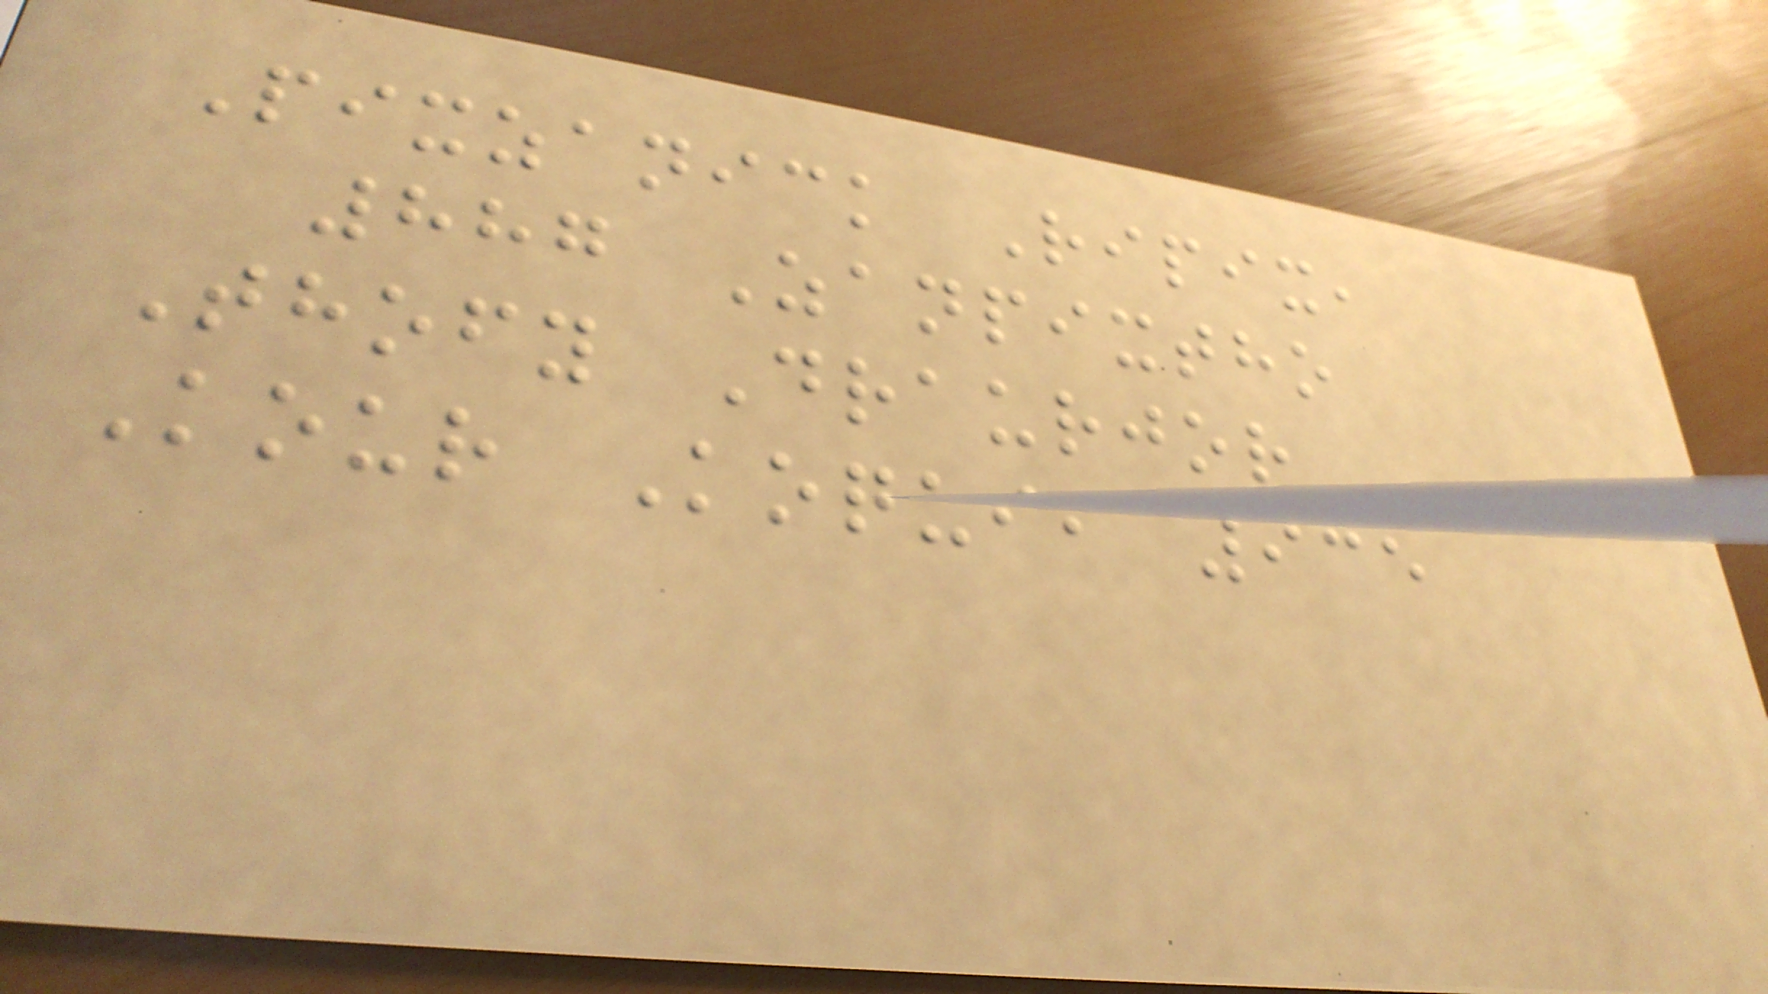Pixzanick Ripix,
887 Zanpixtho
Thofy Draurjor
Kour Koqui, 935
